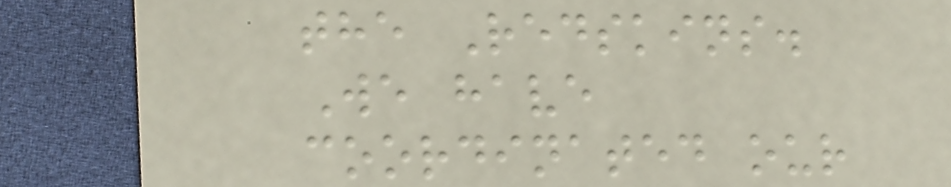the Redskins.
We have
coordinated our
